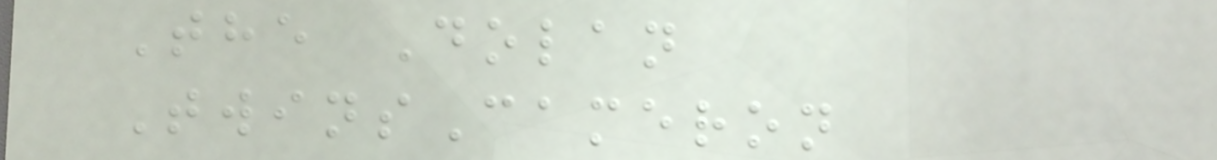The Dolan
TwinsCameron
